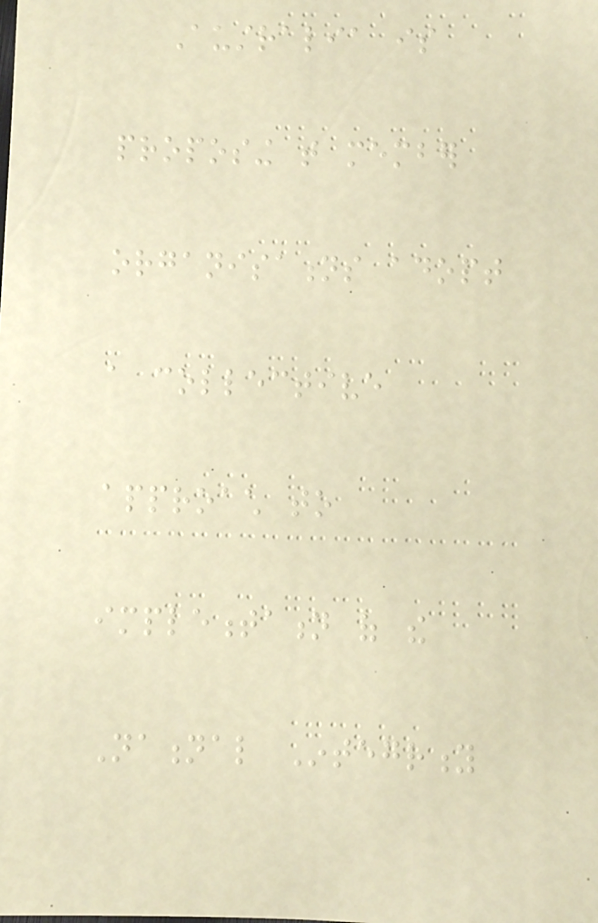Australia is
proposing that member
organisations adopt
a collective
approach to
implementation of the
National Integrity
